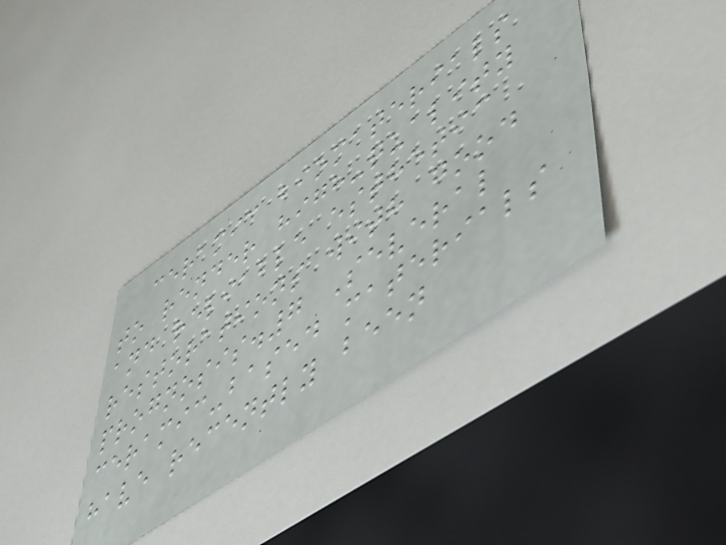ceramic biomaterials
to render high-quality
and reliable esthetic
restorations with good
prognosis.7 Several
ceramic-based materials
have recently been
